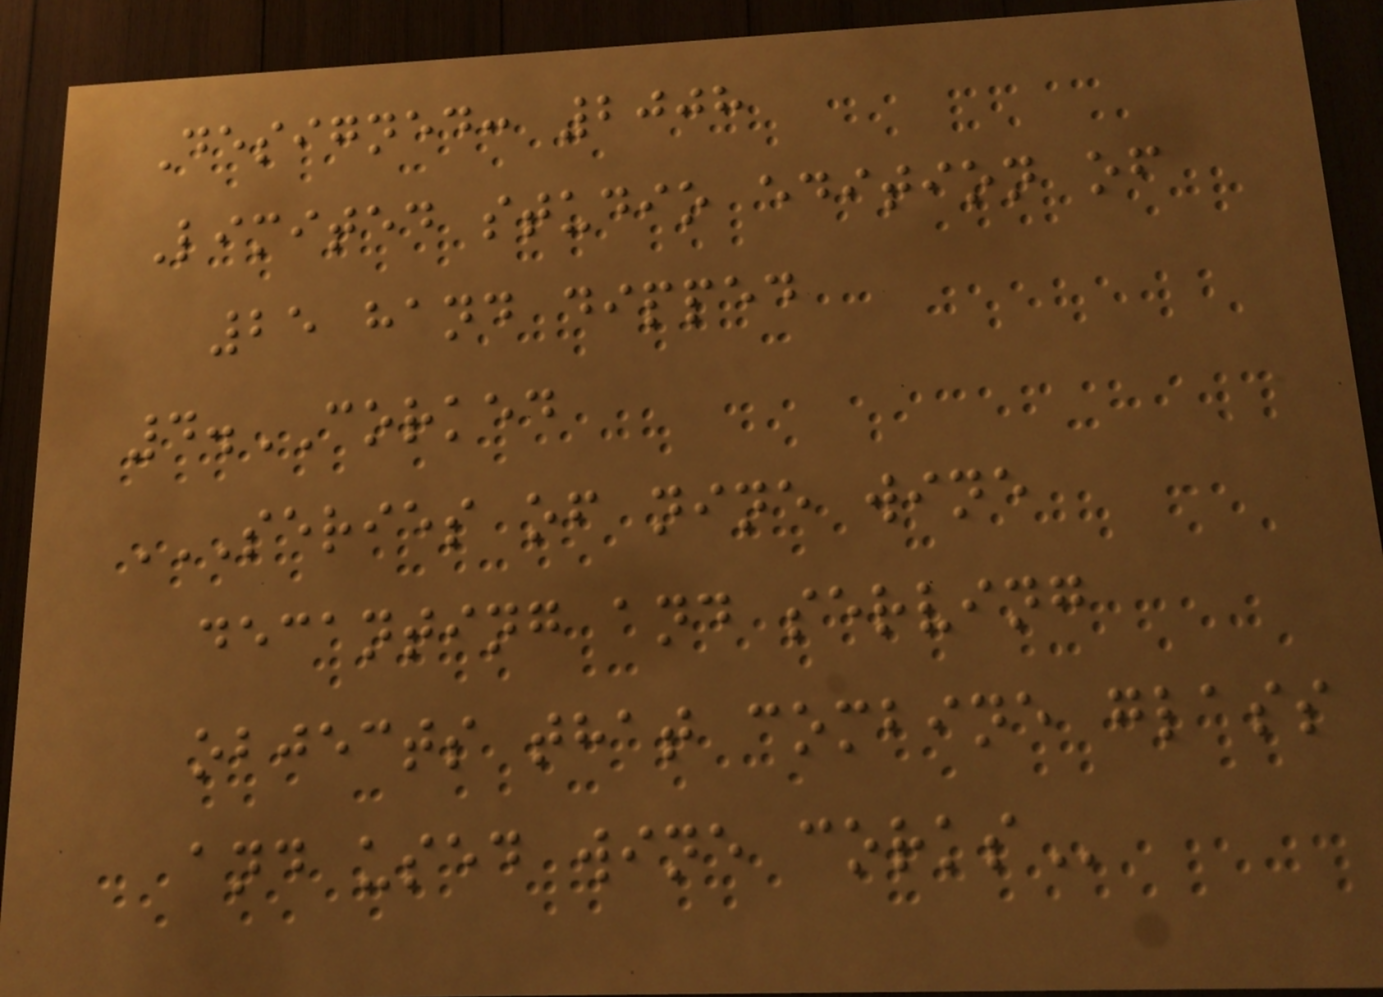Designed: 2008
Limited studio edition of
25 hand dipped
4.CORKED
SERIES OF NINE WINE
DECANTING AND SERVING
OBJECTS THAT COMBINE GLASS
AND USED WINE CORKS
